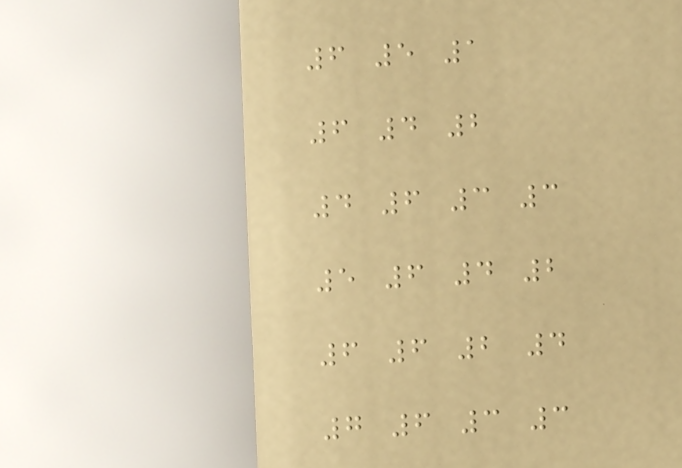6 5 1
6 4 2
4 6 3 3
5 6 4 2
6 6 2 4
7 6 3 3
